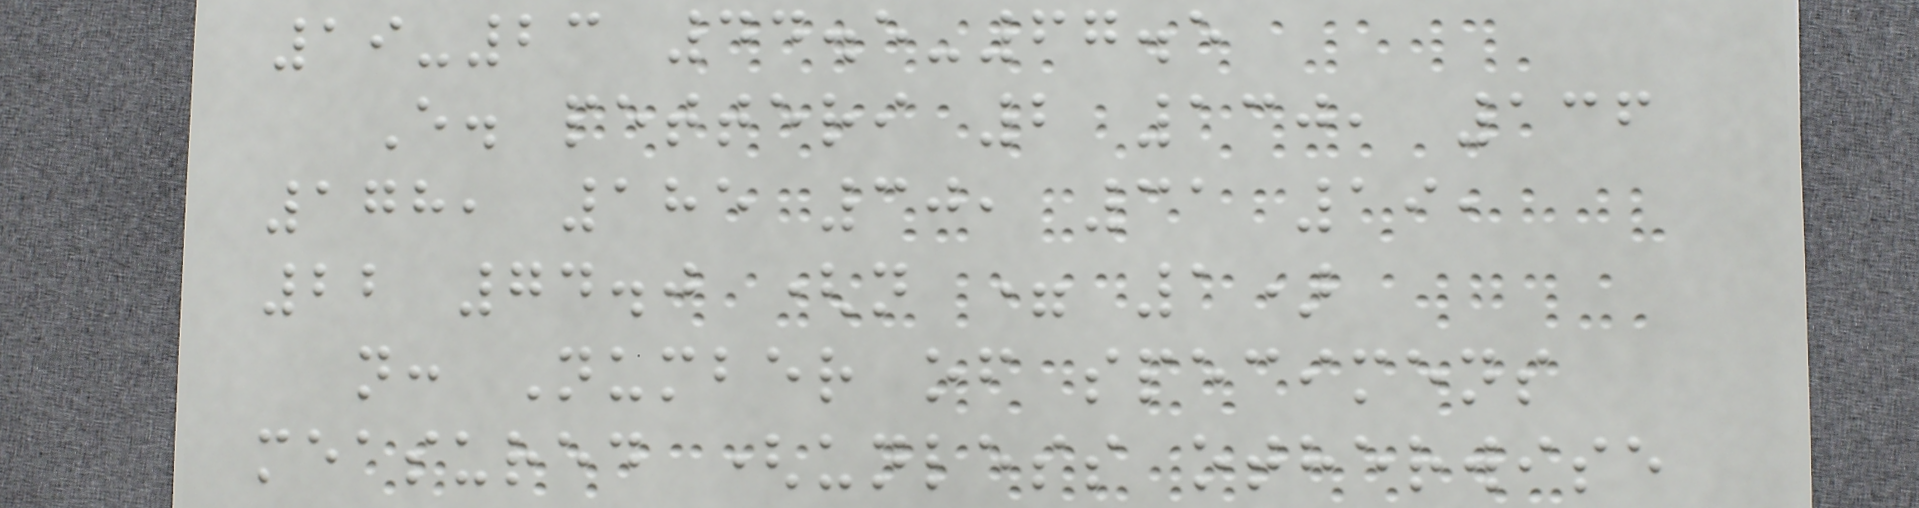19-23 44.5-67.5
E. petteri 2 130, 136
178, 185 30, 31 19,
22 74.0 (n = 1)
n: Number of specimens
measured (unless otherwise
